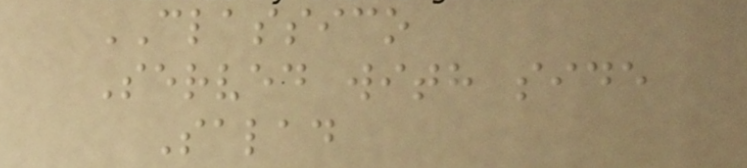CLASSICO
Served with side
Salad
